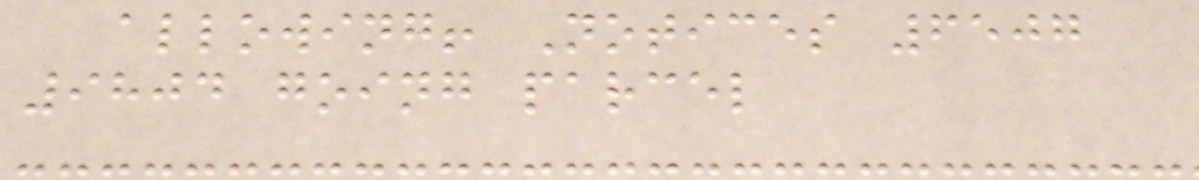allowing! Notices 6507
9804 going parcel
